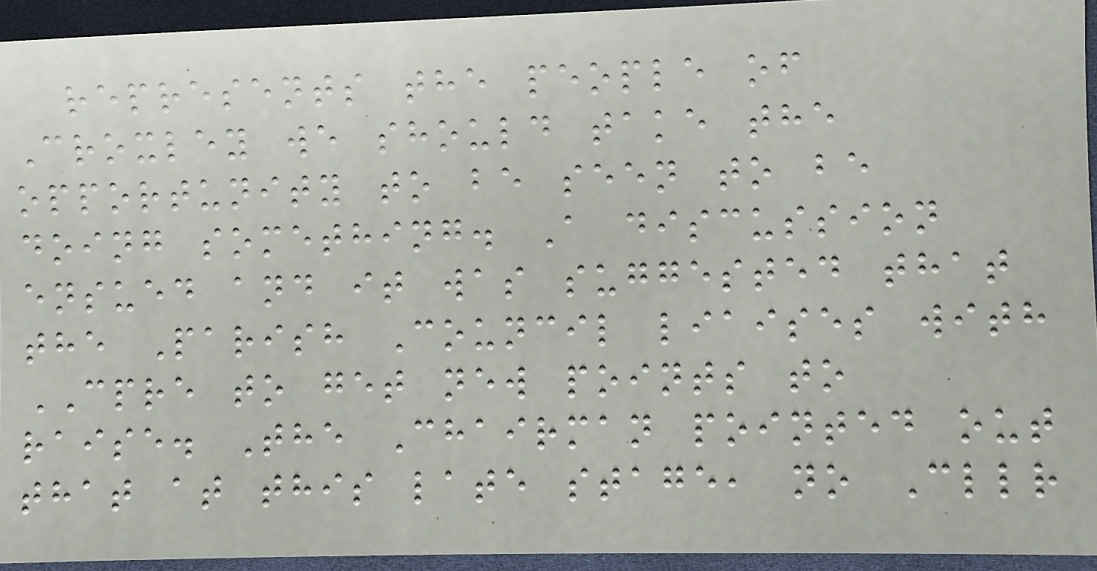represents the people of
Croxley we should take the
opportunity to be seen to be
doing something. A discussion
ensued and it was suggested that
the Parish Council liaises with
CPRE to get new points to
raise. The Chairman pointed out
that at this late stage, no Cllr
